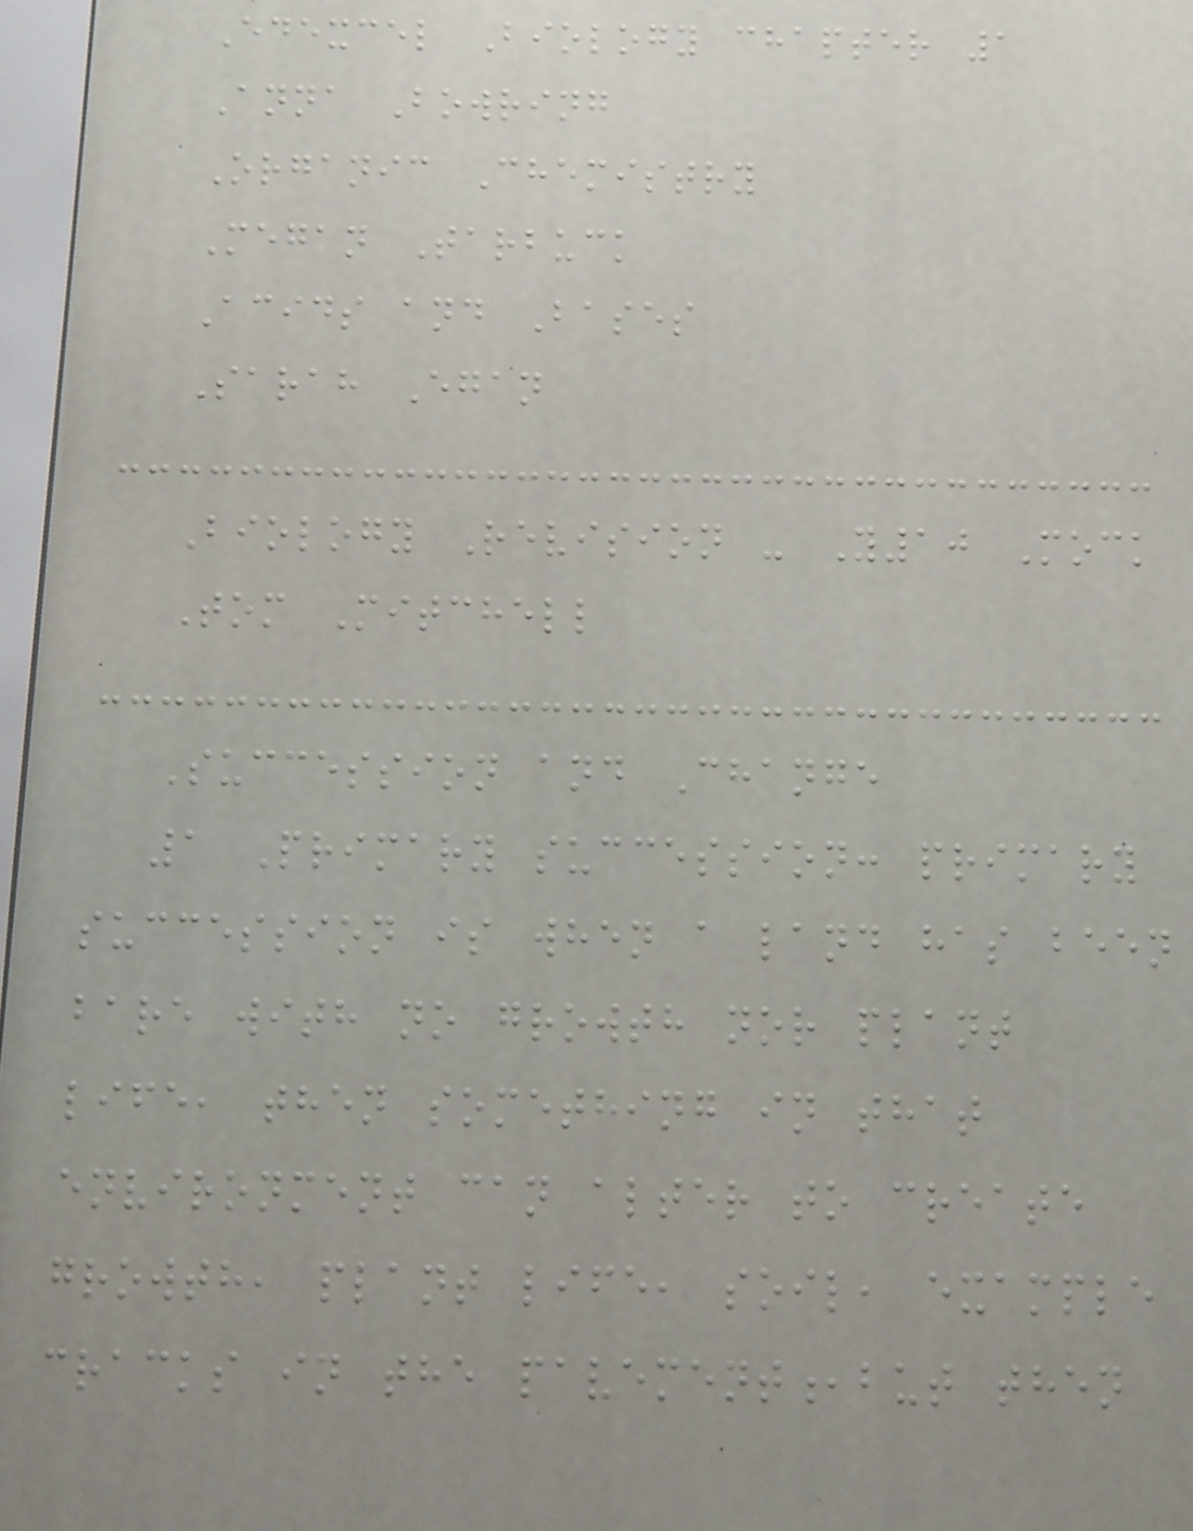Edexcel Biology chapter 1
Anna Bowring
Organic Chemistry
Megan Tarbuck
Acids and Bases
Sarah Egan
Biology Revision - Y10 Mock
Tom Mitchell
Succession and Change
1 Primary succession: primary
succession is when a land has been
bare with no growth nor plant
life, then something in that
environment can alter to create
growth, plant life, soil, example
cracks in the pavement,but then
